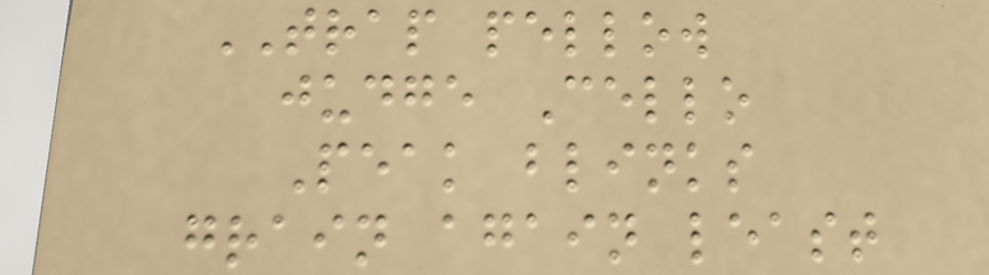TRAP pellow
judge Cello
Peak blinks
grain again least
